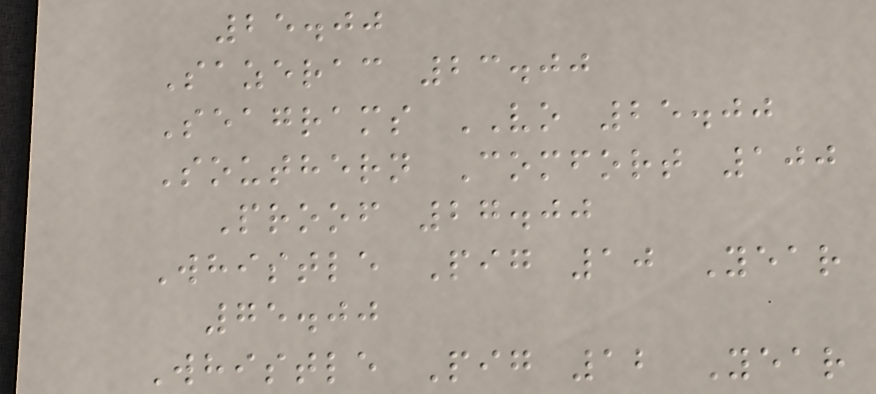25.00
Sazerac 23.00
Seagrams VO 25.00
Southern Comfort 100
Proof 27.00
Whistle Pig 10 Year
75.00
Whistle Pig 12 Year
